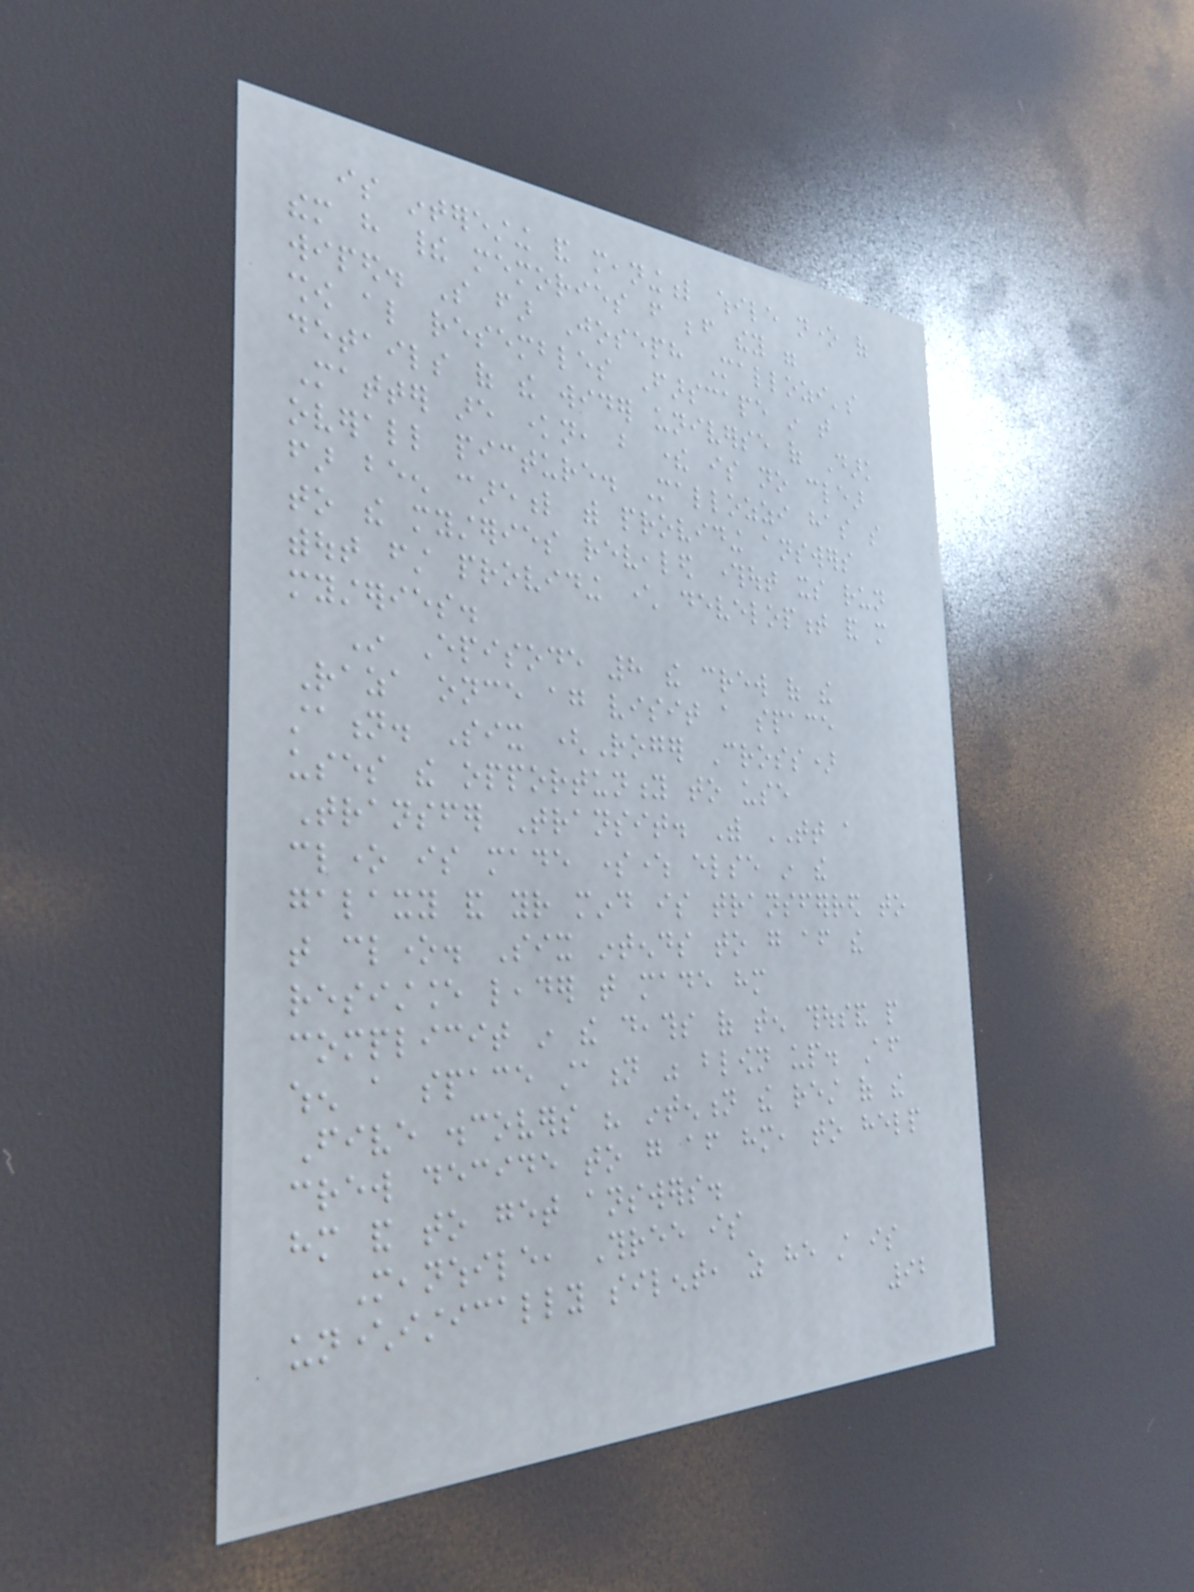is interesting and meaningful while none of
them have their memories from before they were
wiped. So far Joseph Mallozi's
show also resembles Farscape in that
details of the wider universe of Dark
Matter are known, but there is no clear
overall picture. Mallozzi has so
far been careful with providing answers
to the mysteries revealed throughout its run
without first providing character development and more
mysteries.
In Episode 8 the crew of the
Raza once again visit a space
station. Six (Roger Cross)
uses the opportunity to use
Transfer Transit. With TT a
clone is made somewhere else in the
galaxy and your mind is transferred to
that clone. Six intends to go after the
resistance leader that made him
complicit in the deaths of ten thousand people
when a space station was blown up. After
Five discovers his intention the rest of the
crew decide to go after him, to help
him and to get answers.
Meanwhile, Three is
uncharacteristically silent, as he still is
92
